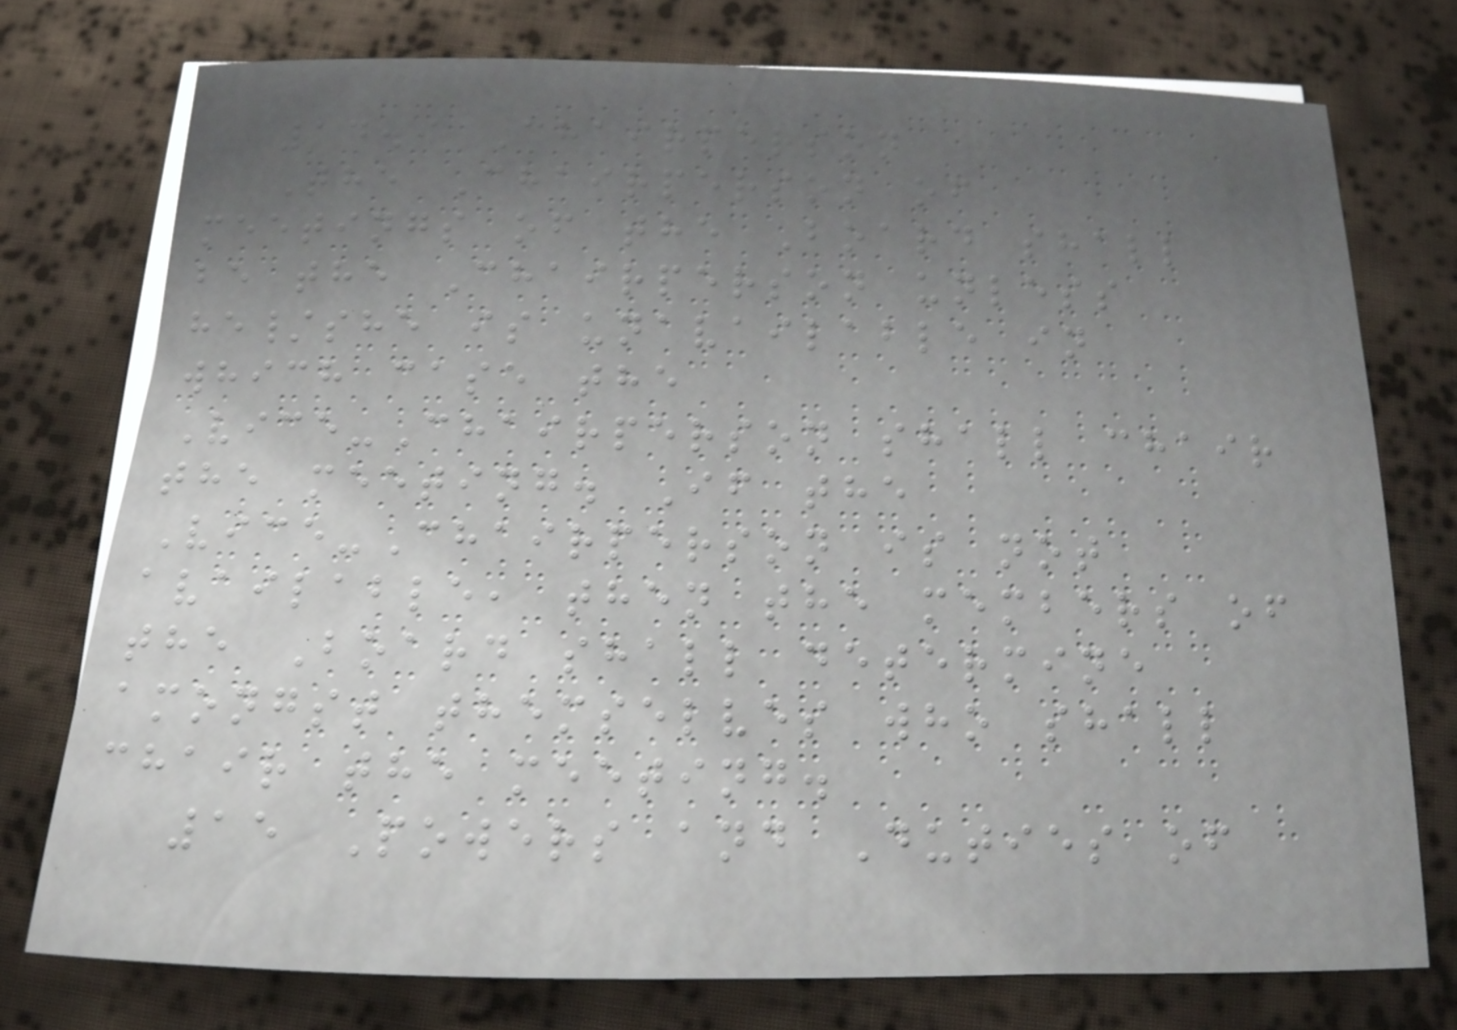14.9 Chairperson
The Chairperson of
meetings of the Board shall
be the Chairperson unless
he/she is unavailable in
which case the
Vice-Chairperson shall chair
the meeting. If the
Vice-Chairperson is not
available, then the members of
the Board shall determine
amongst themselves who shall
chair the meeting.
15 Powers and Duties of
